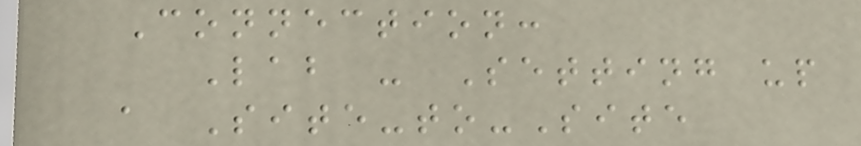Connection:
Lab - Setting up
a Site-to-Site
